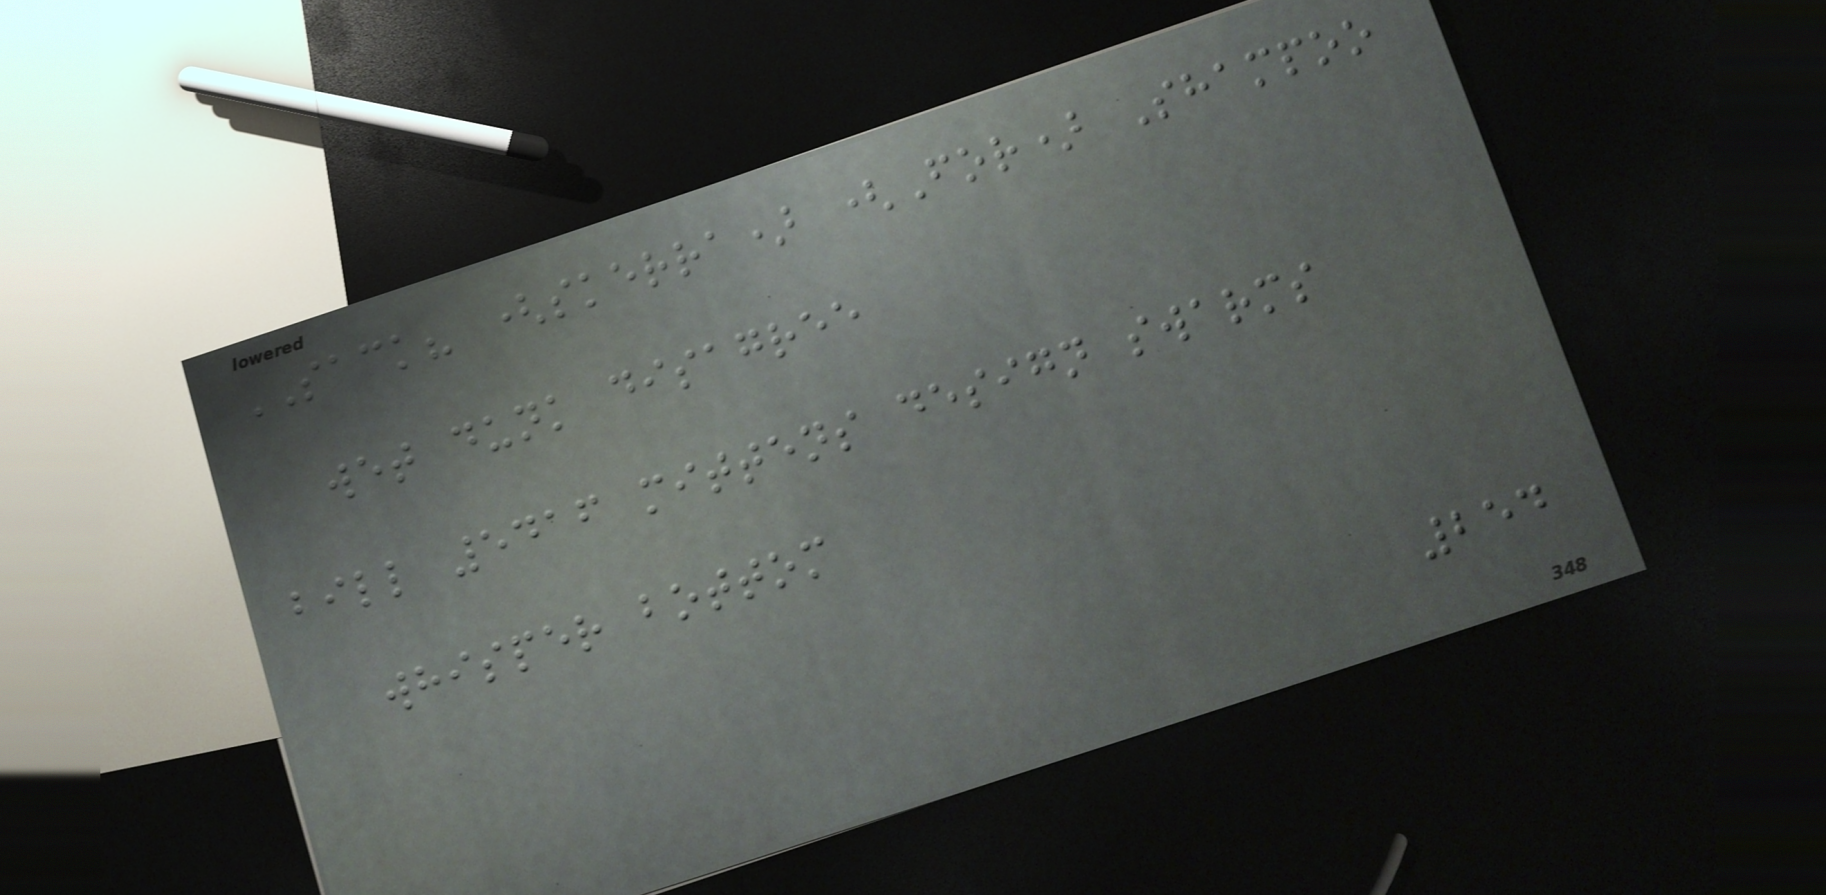SACK? (skerra) (For) Shampoo
wet dunk disagree
bill 5416 mittens design swarms
whisper bottom
254
